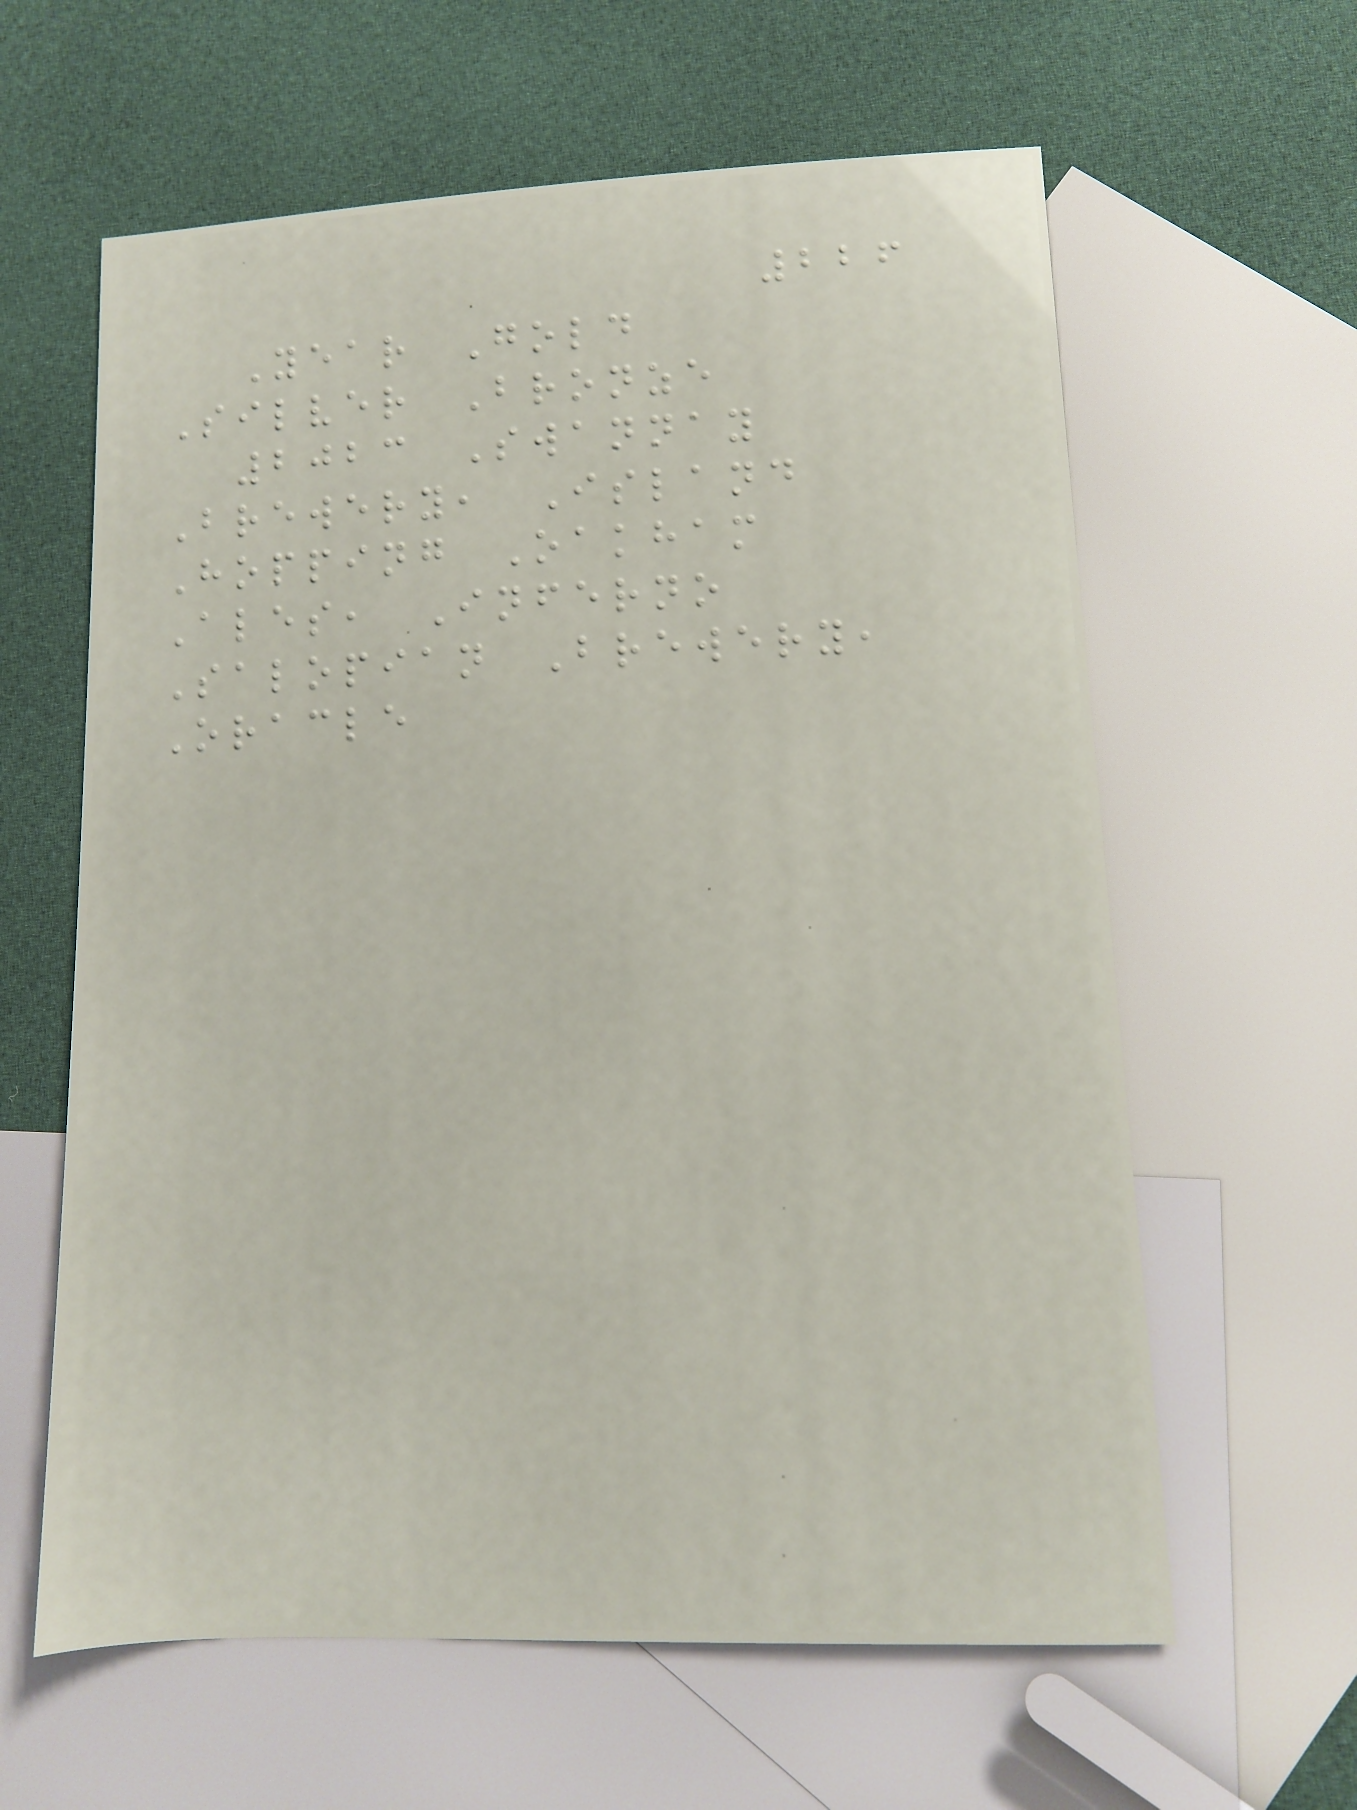226
Year Gold
Silver Bronze
2023 Swannay
Brewery, Island
Hopping Oakham
Ales, Inferno
Salopian Brewery,
Oracle
